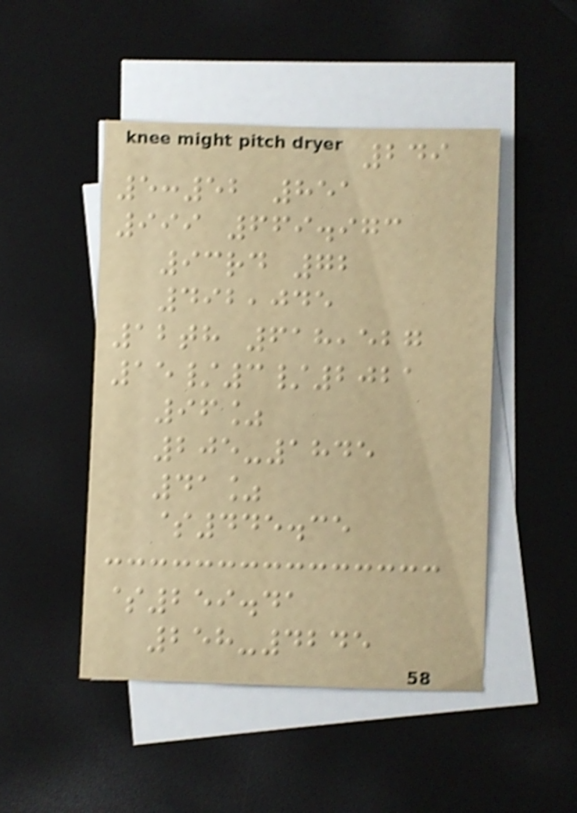249
5:52 851
999 669.973
93rd 72
492,045
12th 618,527
15/3/2021
96%
205-1845
41%
$445.35
$259.41
258-4245
